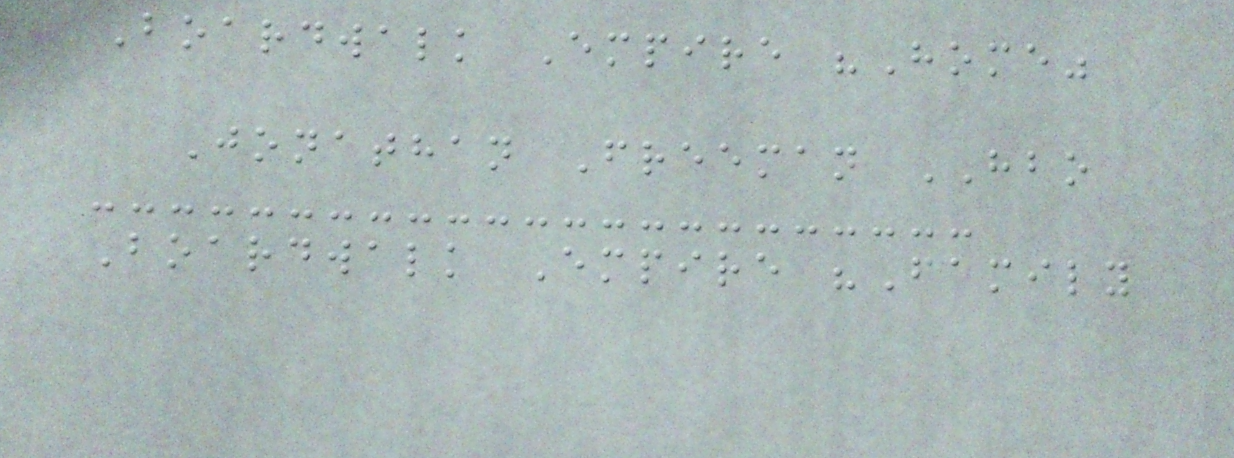Boardwalk Empire "Home"
Jonathan Freeman HBO
Boardwalk Empire "Family
